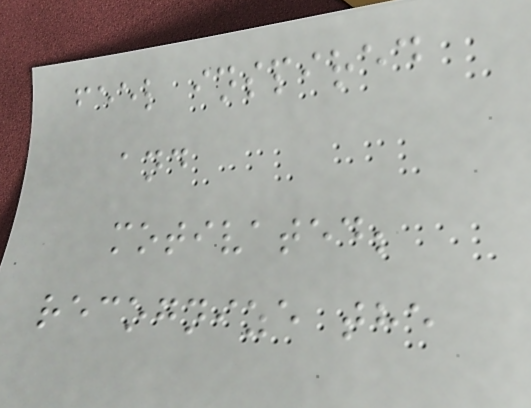feel inspired
and
motivated;
recognize the
